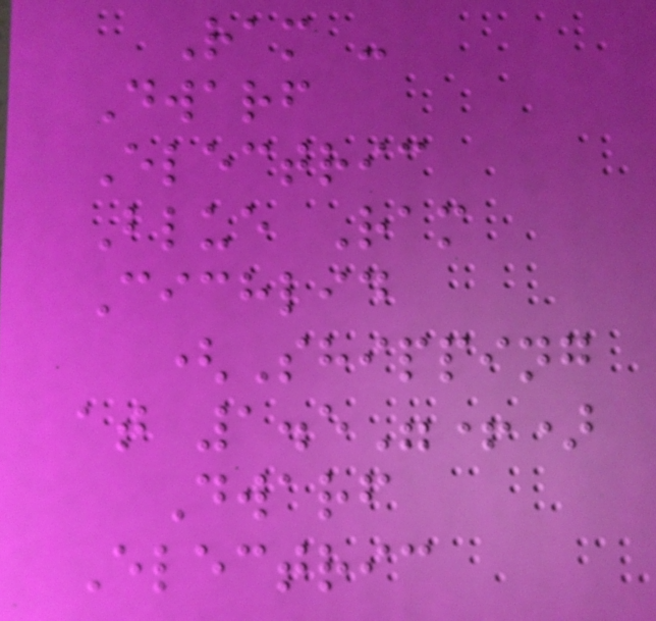Ram -
Dwarf
Electric
Blue Ram
Cichlid
(Shipping
at 1.5"+)
Dwarf
Electric
